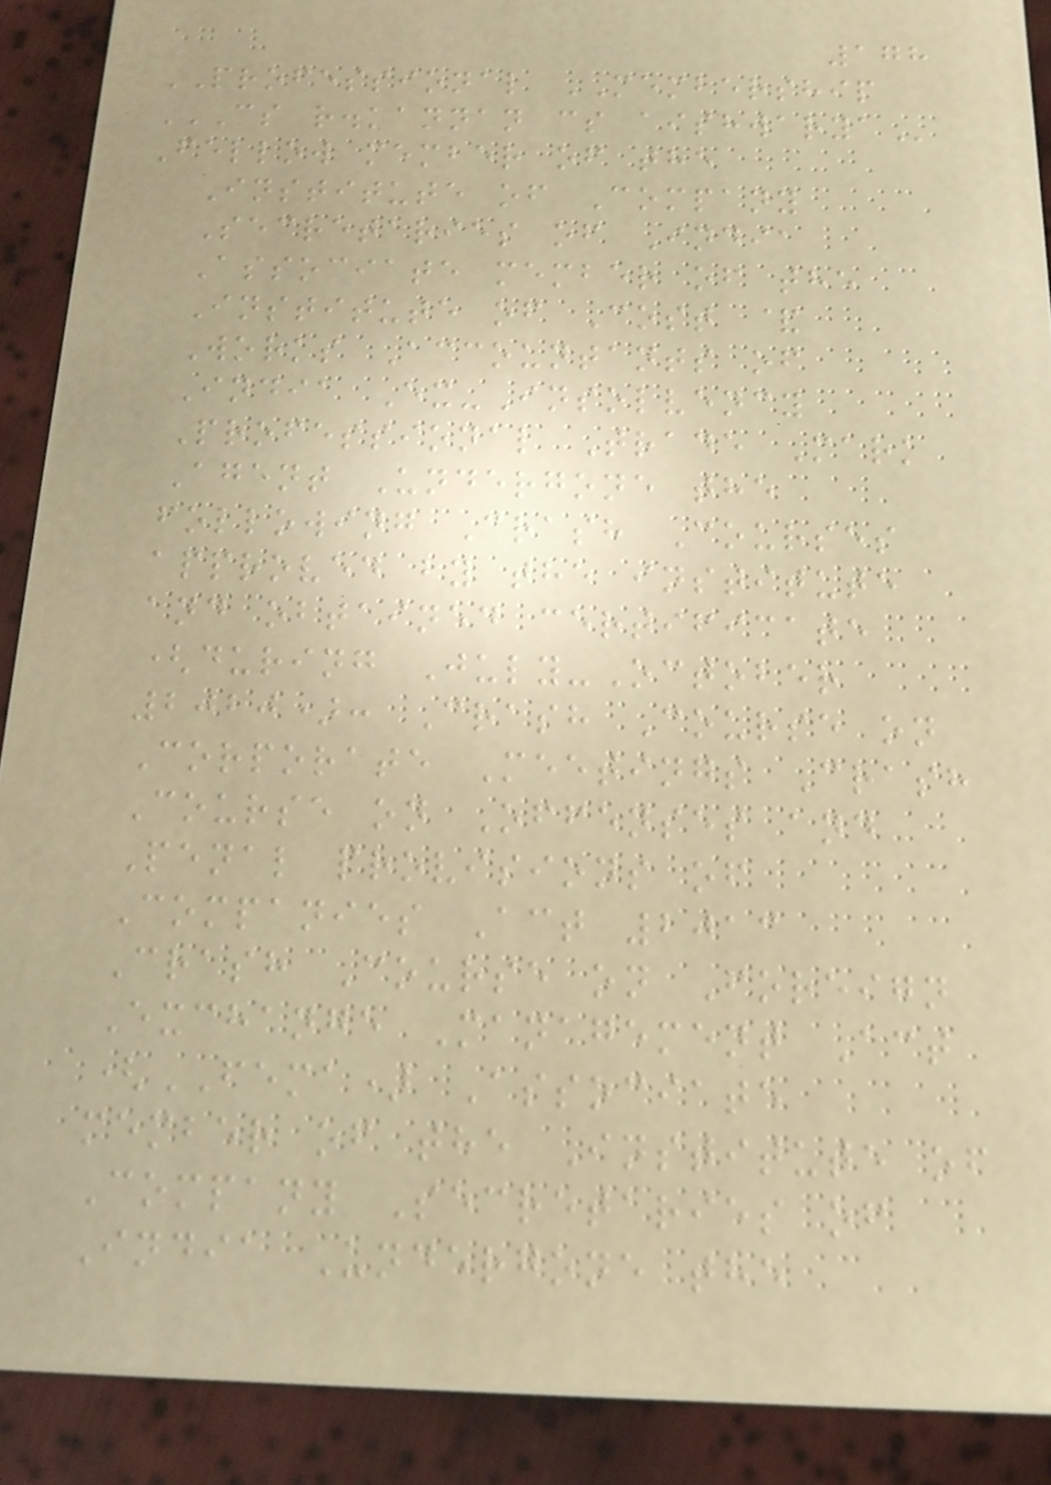178
PROFESSIONAL MEMBERSHIP
CS R.KANNAN CS AISHWARYA
Fellow member of the
Institute of Company
Secretaries of India
Associate member of the
Institute of Cost &
Works Accountants of
India Ex-Insolvency
Professional Trade Mark
Agent Undergone the
following Crash Courses
approved by the institute
and obtained certificate
(during July-October
2020): Crash Course on
Corporate Meetings Crash
Course on Offenses and
Penal provisions of
Companies Act 2013
Crash Course on Foreign
Exchange Management Act
(FEMA) Associate
member of the Institute of
Company Secretaries of
India Undergone the
